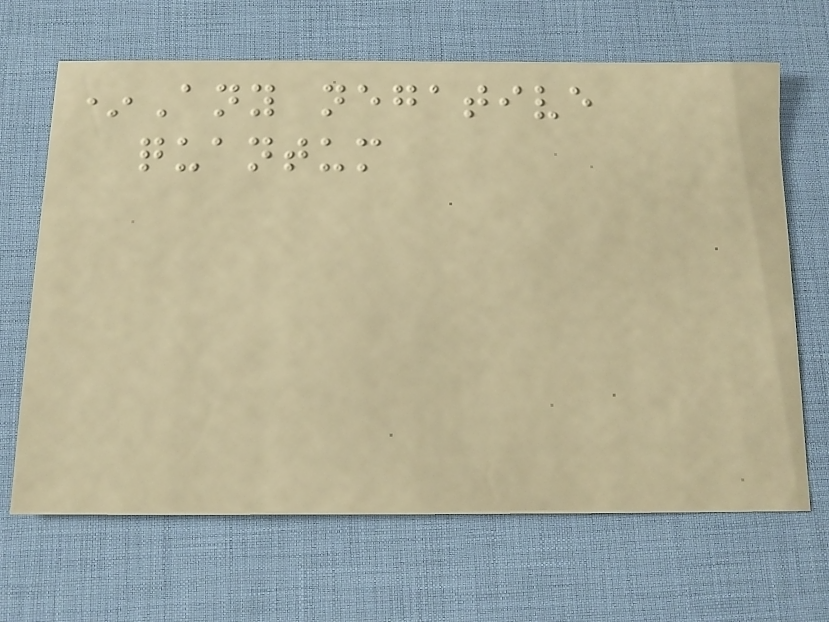*Any negative
quantum
